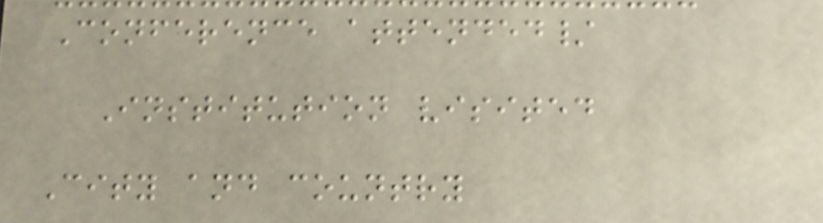Conference attended/
Institution visited
City and country
